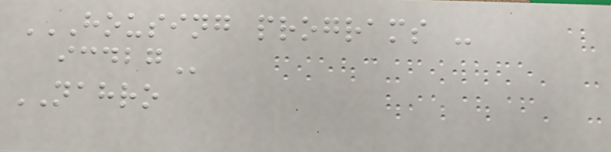HOUSING PROGRAMS -
ICDBG
NAHRO
